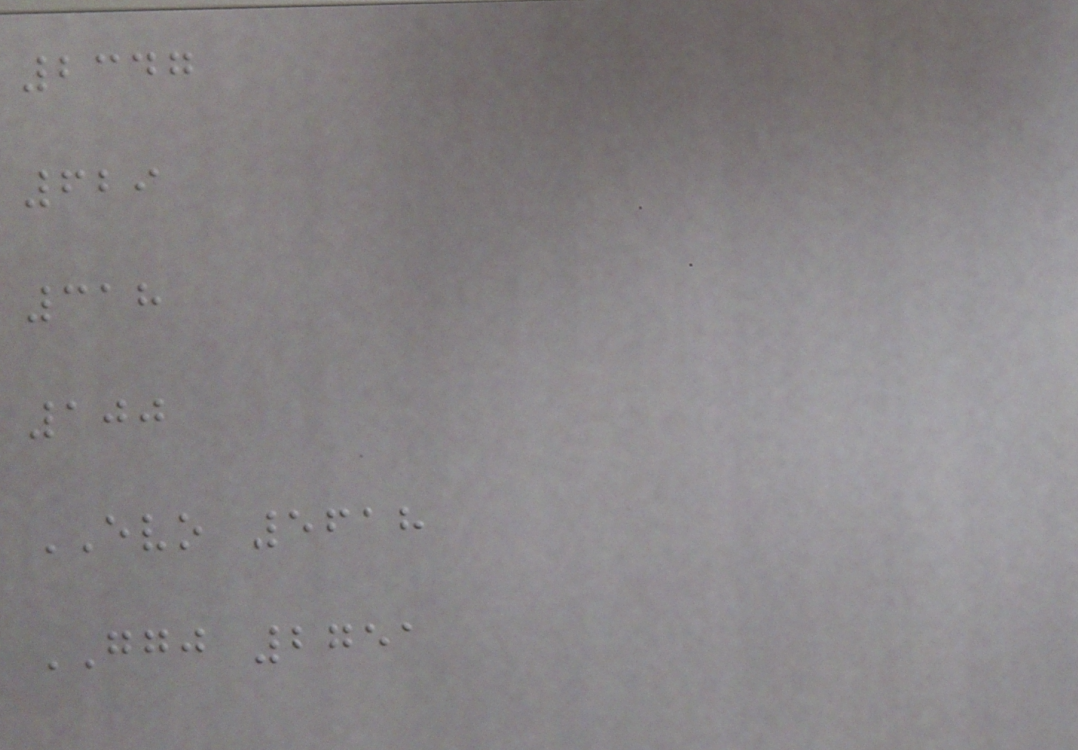2347
629
318
100
EVO 5618
GGJ 2751
